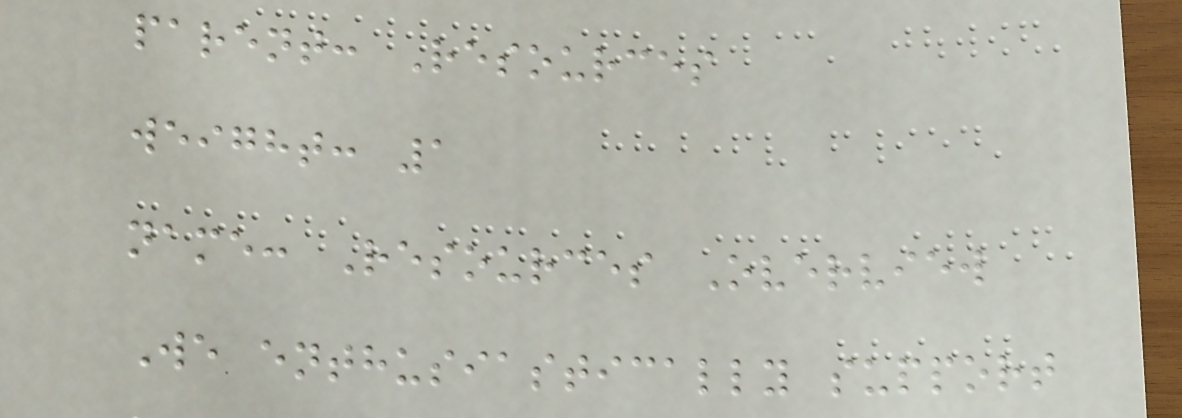parent: Resources
weight: 1
name: Resources Overview
We enthusiastically support
